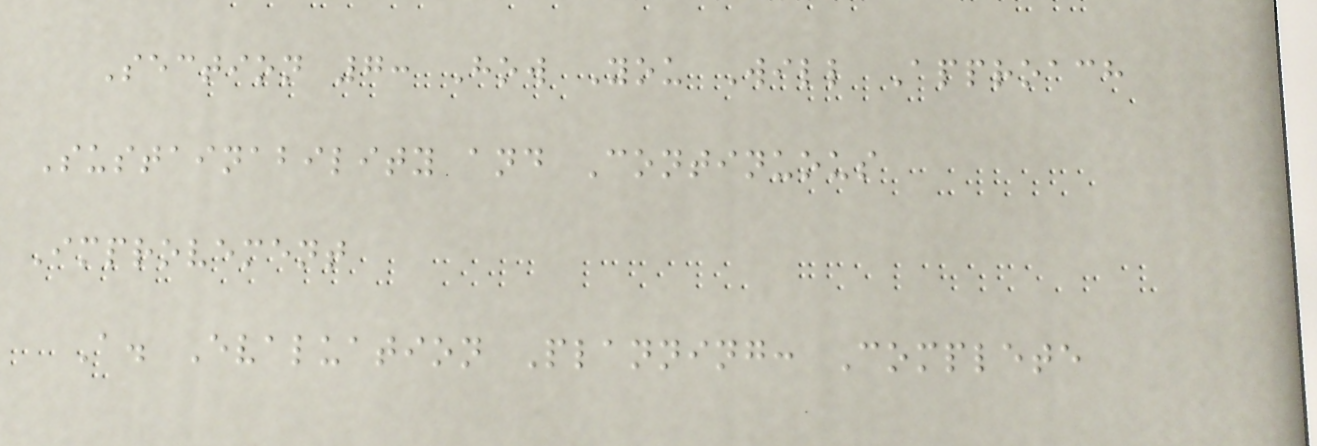Section 7: How You Will Approach
Sustainability and Continuous
Improvement
A. Evaluation Planning: Complete
